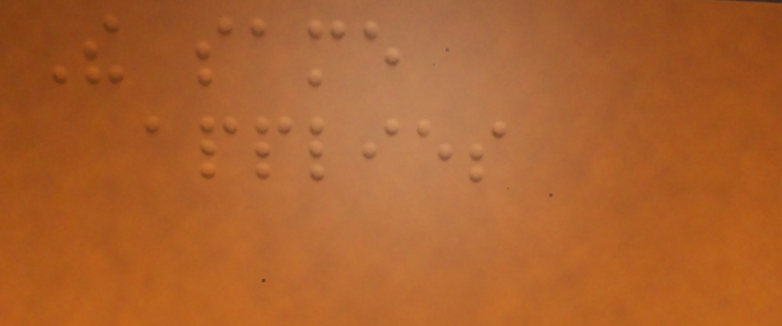The same
applies
